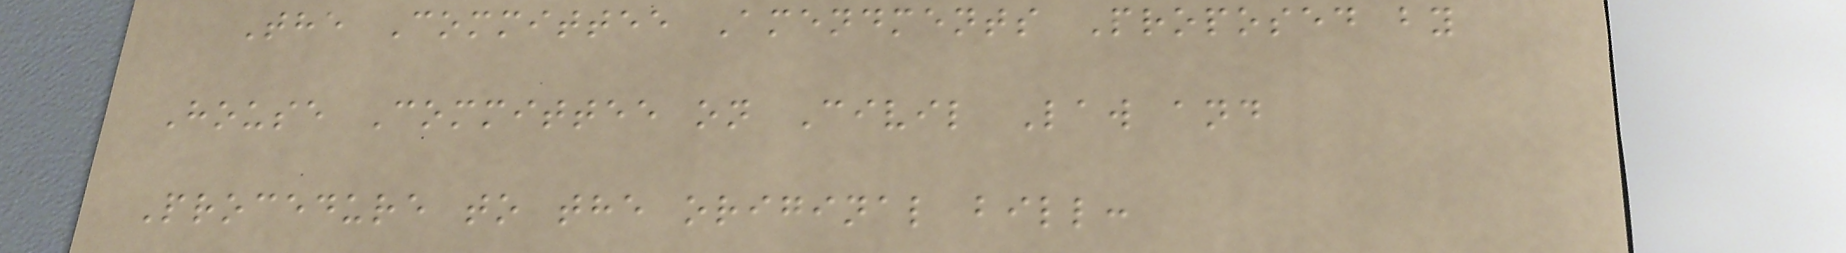The Committee Amendments Proposed by
House Committee on Civil Law and
Procedure to the original bill:
